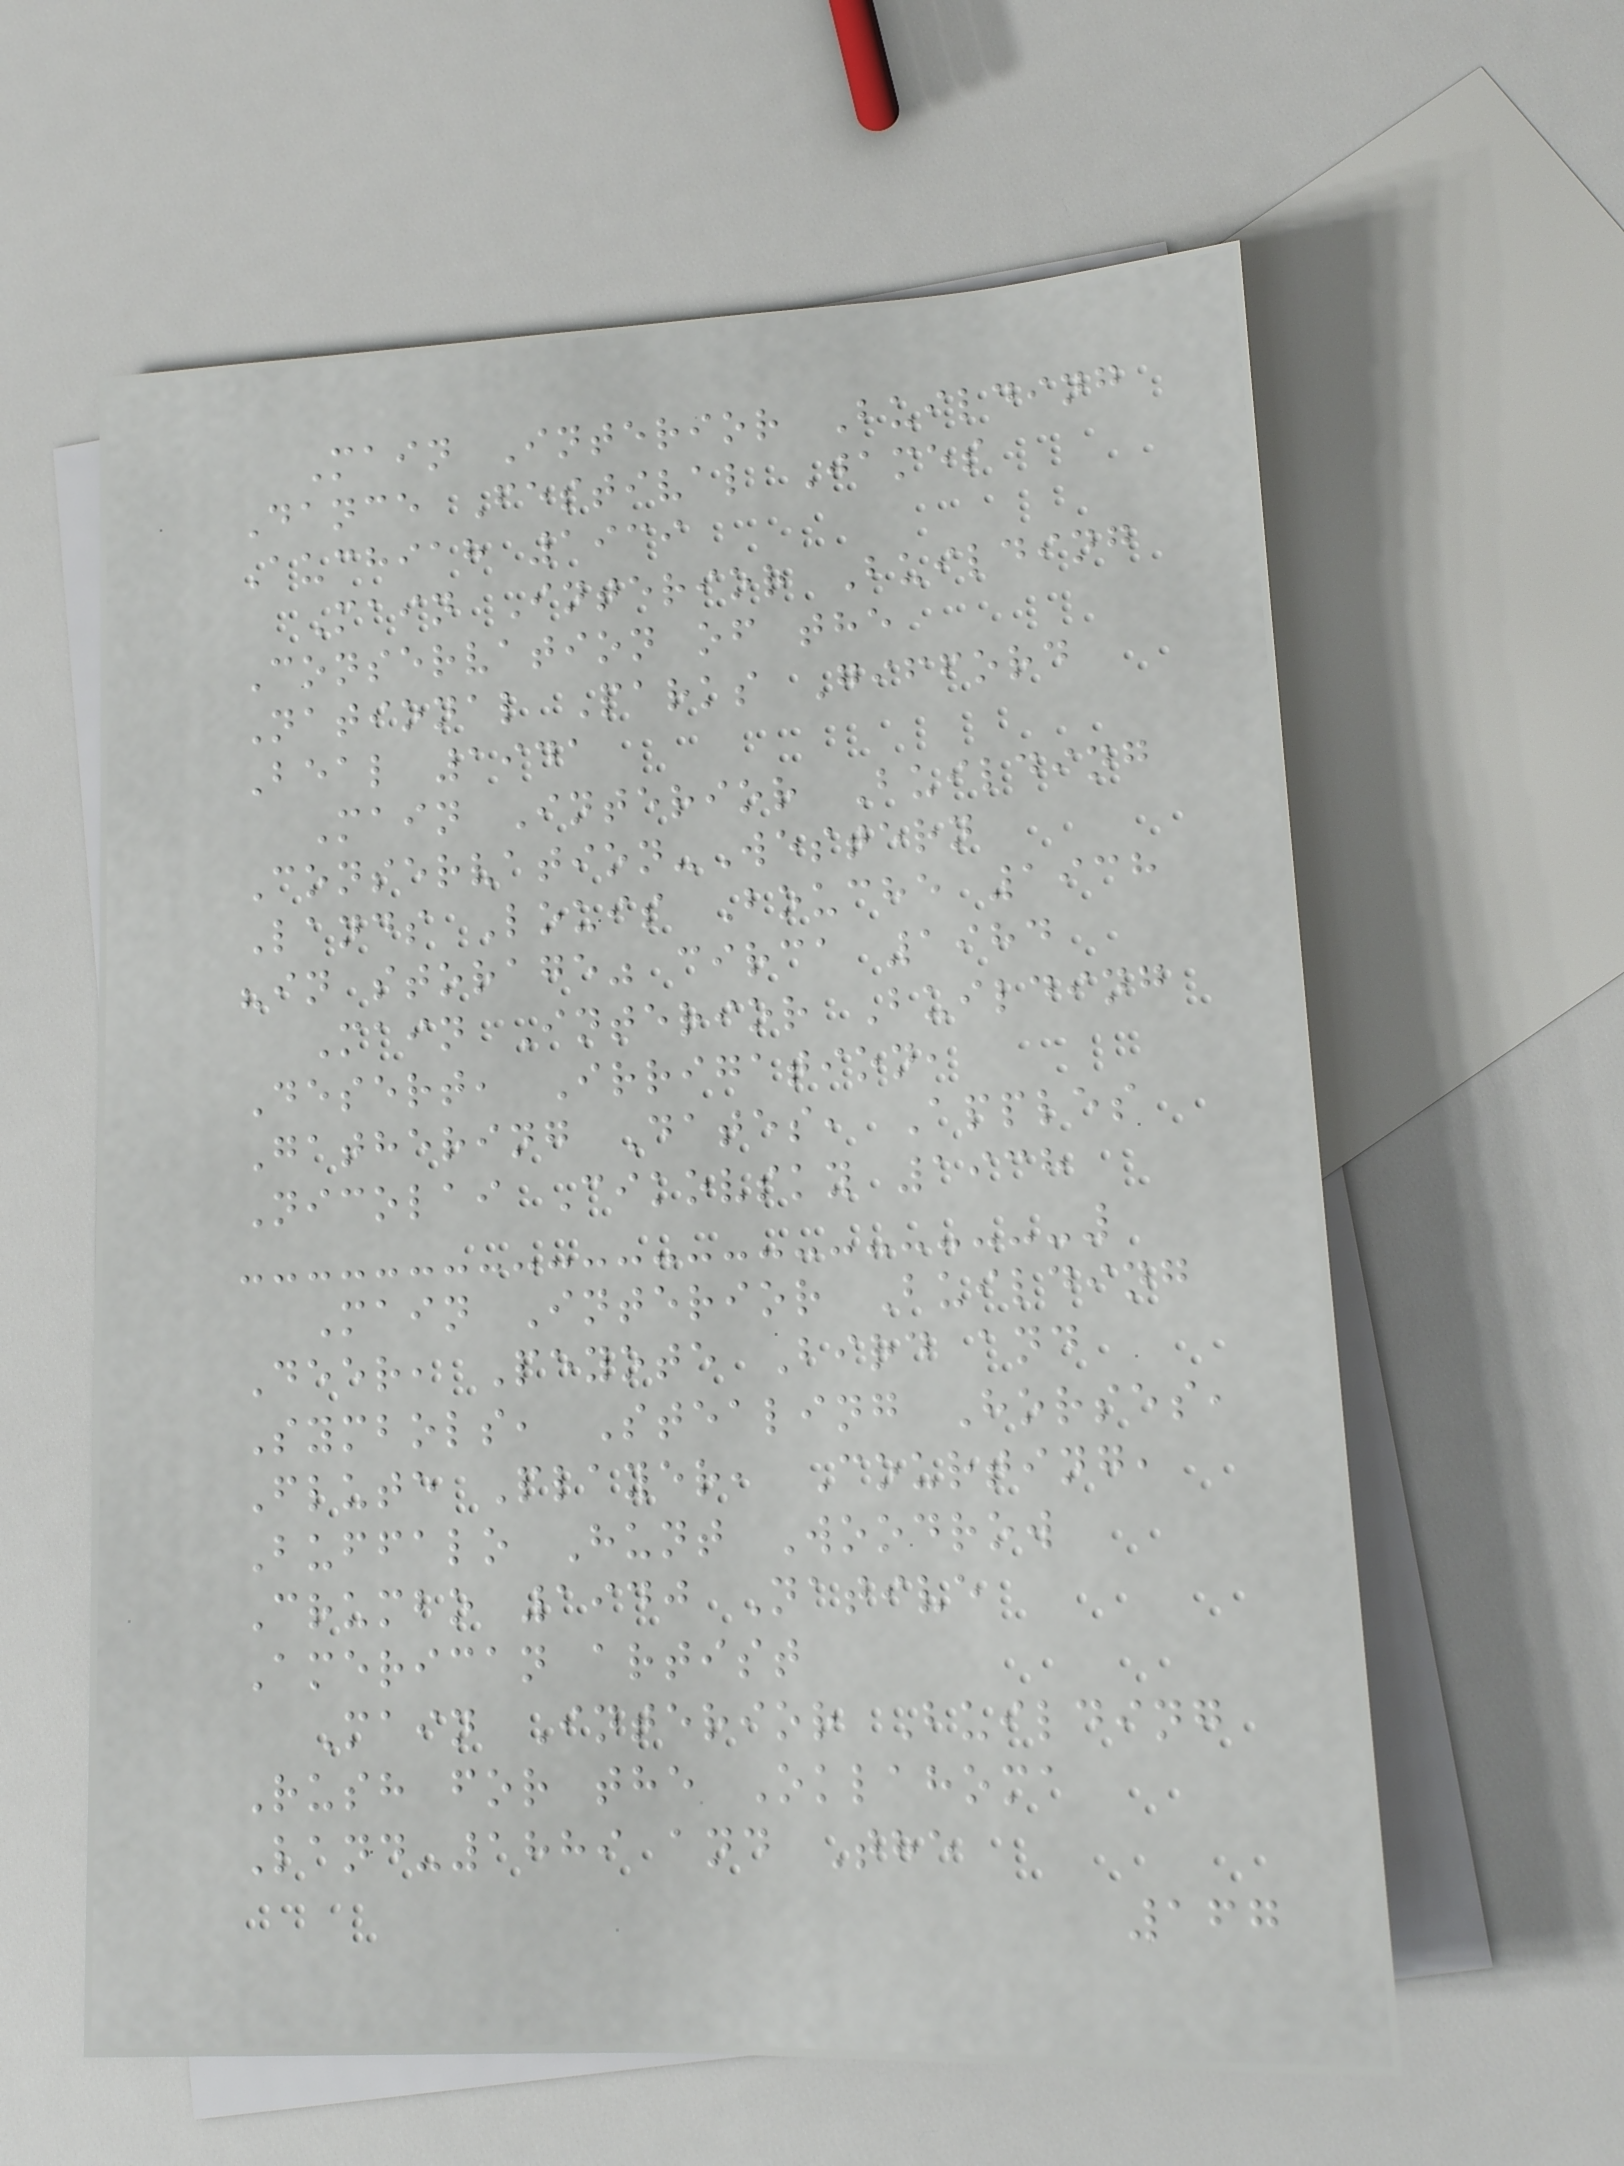Main Interior Building
Dance Festival James
Auchiah 1939
Main Interior Building
Conservation of the
National Parks Gifford
Beal 1941
Main Interior Building
Conservation-Western
Lands Louis Bouche 1938
"in storage" circa 1984
Main Interior Building
Desert, Irrigation,
Gathering Dates, Apples
Nicolai Cikovsky 1938
Main Interior Building
Deer, Peyote Bird and
Symbols, Stealing Horses,
Flute Player, Courting,
Buffalo Hunt Woodrow
Crumbo 1940 Native
American artist
Main Interior Building
Rush for the Oklahoma
Land-1889 and The
167
